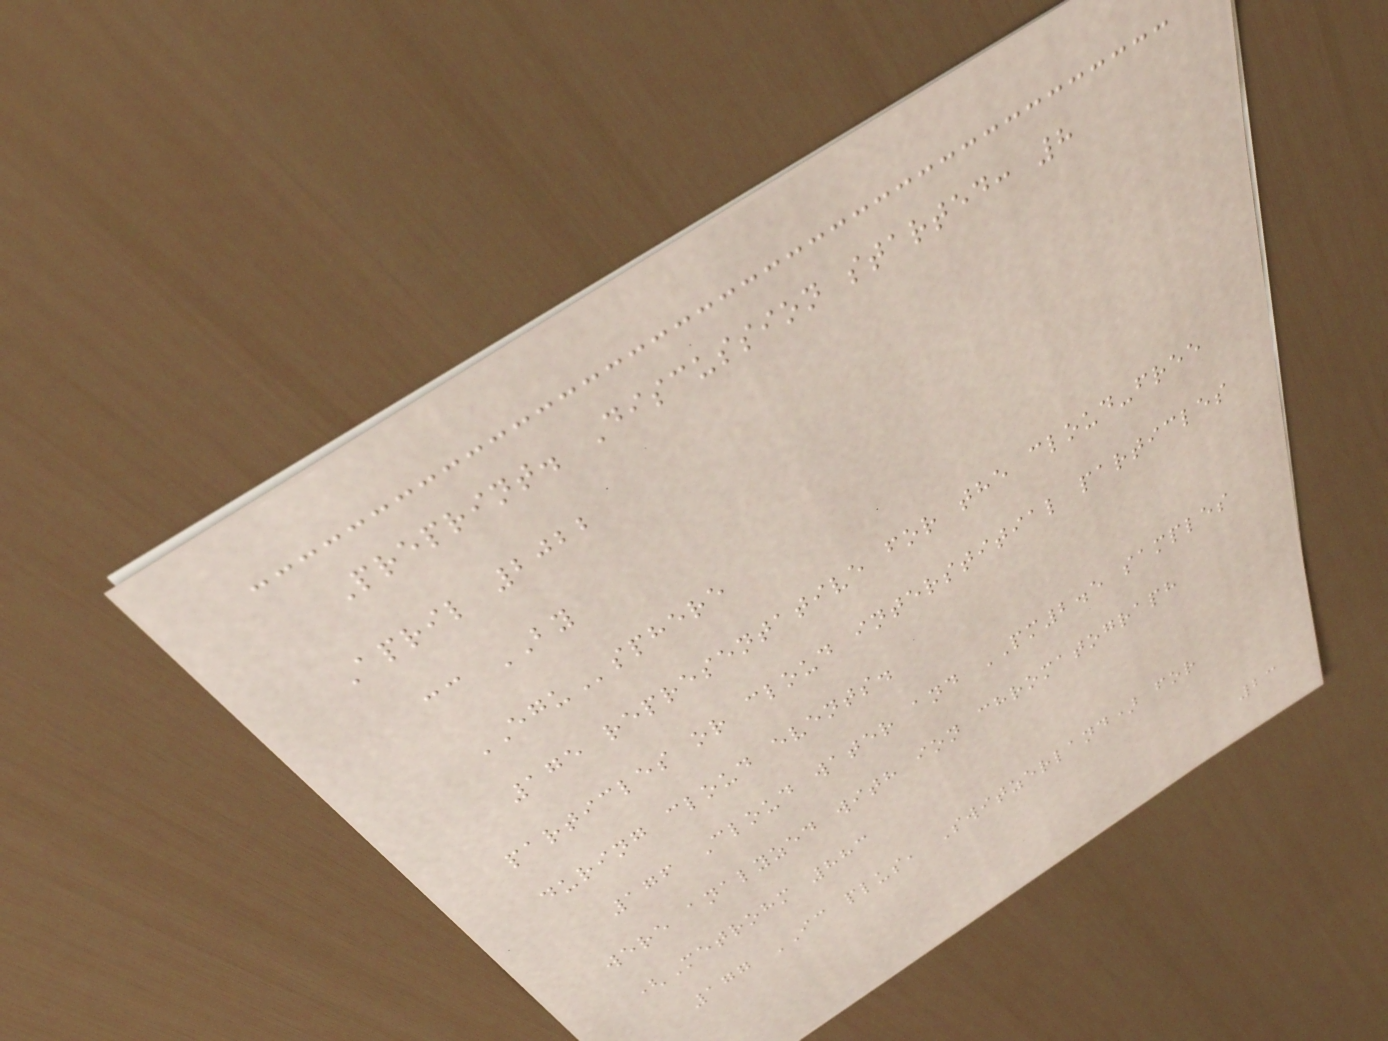Preprint. Discussion started: 8
April 2022
cc BY
EGUsphere
175 representative for the cloud-free
particles or cloud interstitial particles
during cloud events.
176 Cloud water and PM2.5 samples
were analyzed with ion chromatograph
(Metrohm 883
177 IC plus, Switzerland) for
23
